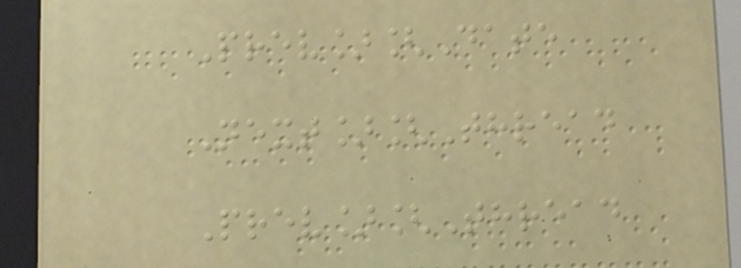Prev][Date
Next][Thread
Prev][Thread
